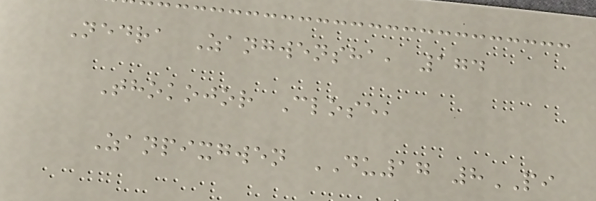Nedra Zangwensha, 174
Thokojor Close,
Zanpixgwen DU17 8PI
